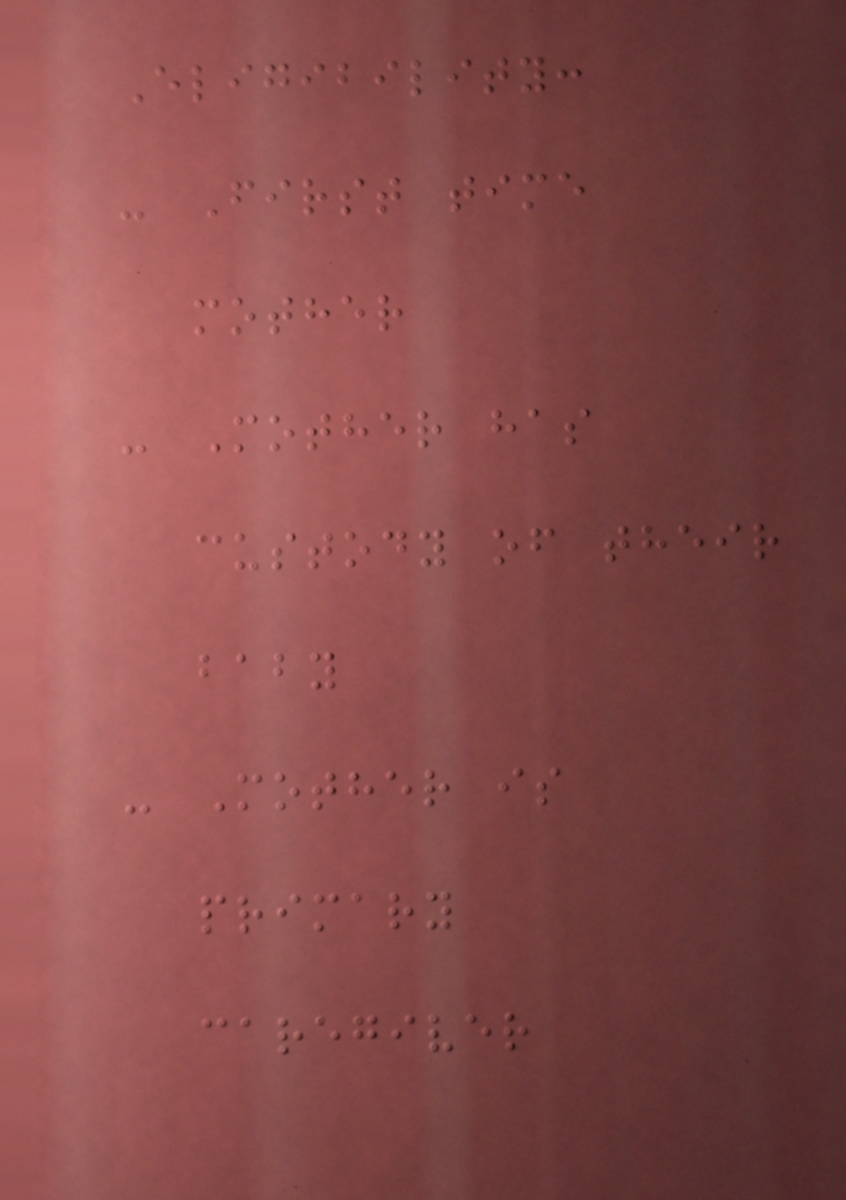Eligibility:
- First time
mother
- Mother has
custody of their
baby
- Mother is
primary
caregiver
